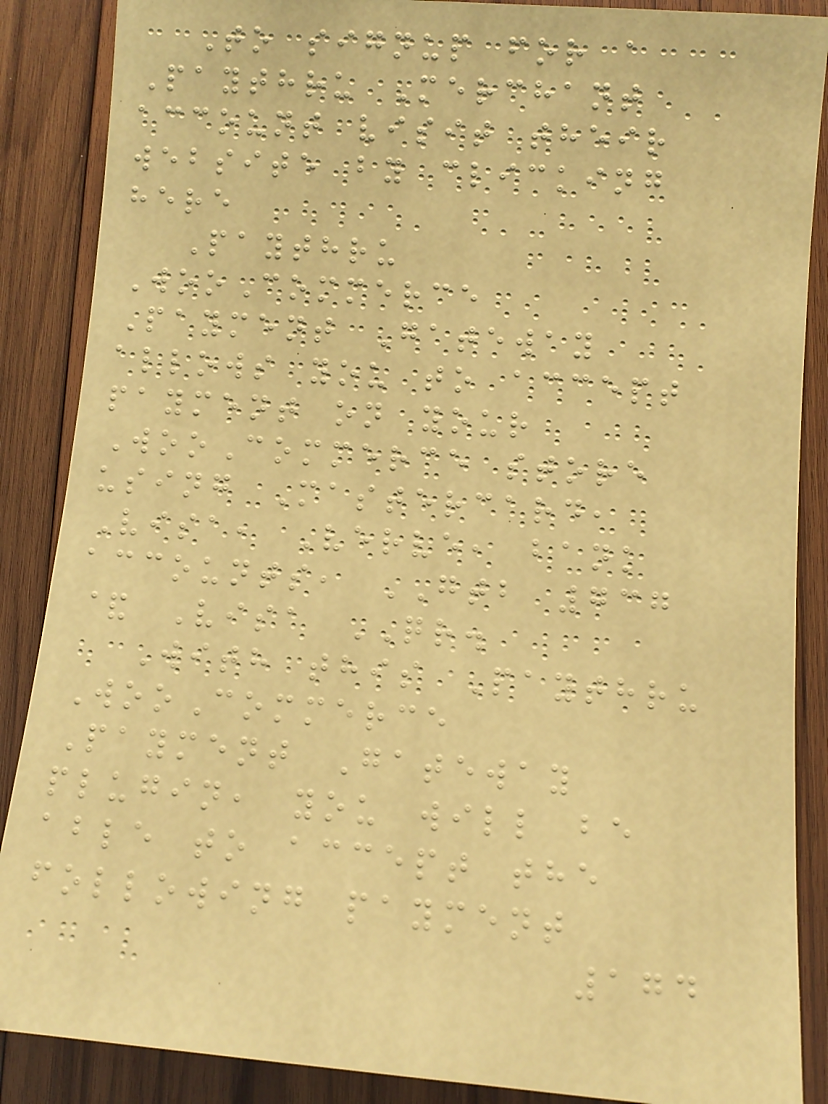To signup for a
Paythru Merchant
account visit their
website by clicking
here
Paythru
WooCommerce
Payment Gateway
allows you to accept
payment on your
WooCommerce store
using Mastercard,
Visa, Verve, bank
accounts, GTB 737
& Visa QR.
With this Paythru
WooCommerce
Payment Gateway
plugin, you will be
able to accept the
following payment
174
